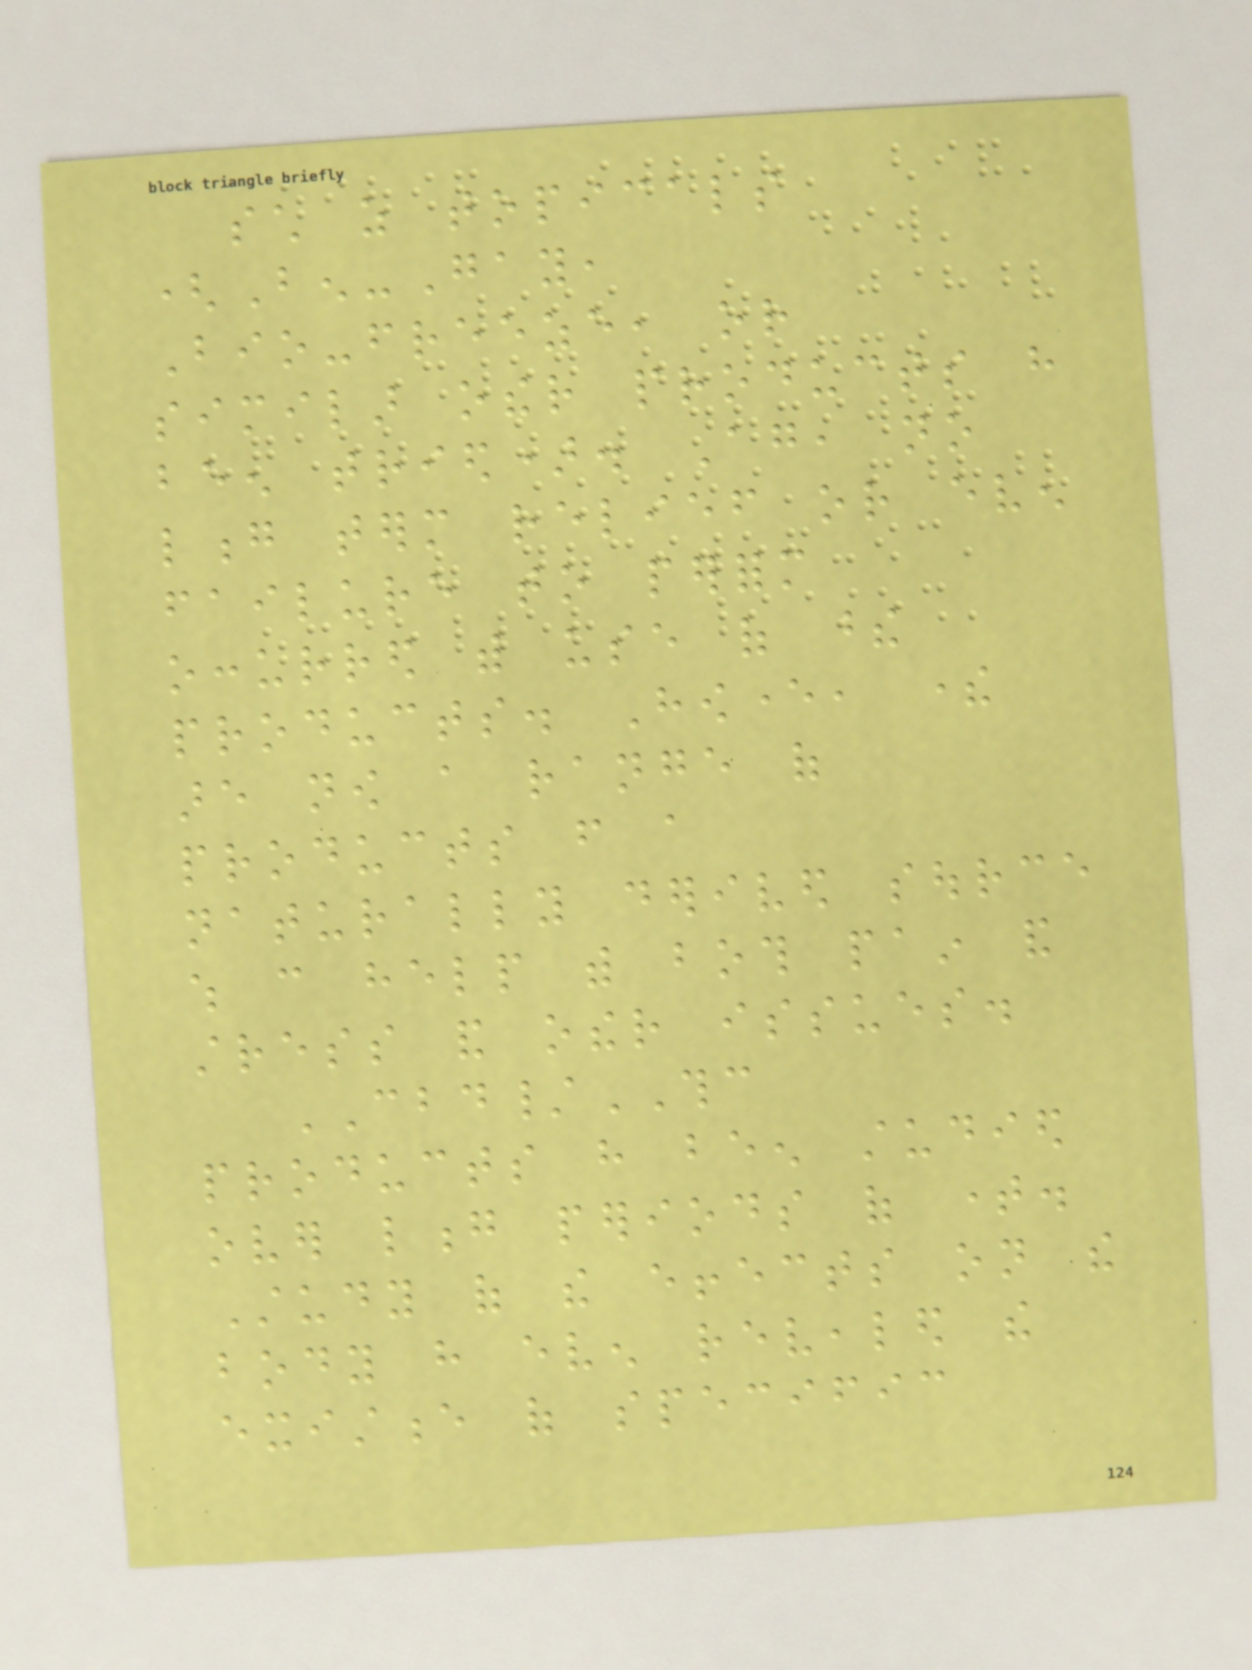such as topicals
(Ben-Gay,
Bio-freeze, or
similar other products have
been tried). Again, no
long term relief or even
failure to perform
occurred with use of these
products. However, there
are now a range of
products from a
naturally derived source
which can help with both pain and
stress and other issues.
CBD/THC
products have been studied
over long periods of time.
Study of the effects on the
body have even revealed the
existence of specific
